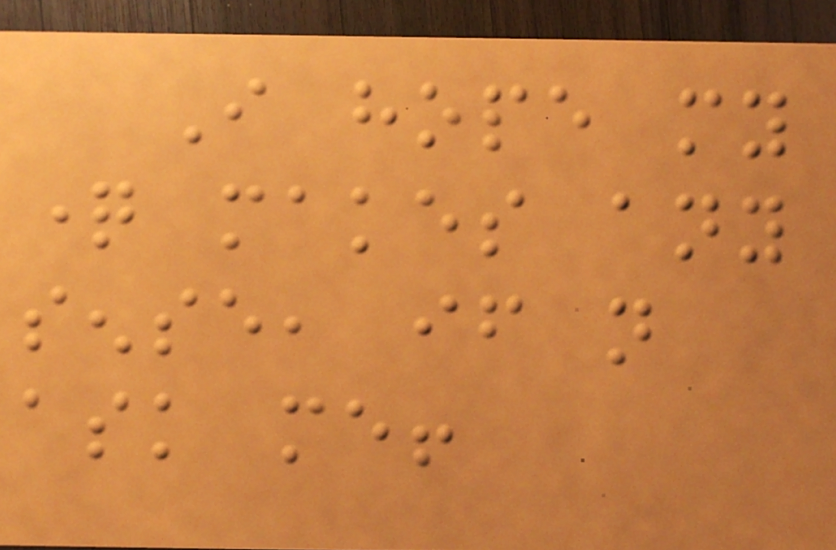I hope my
question makes any
sense, if not
ask me!
